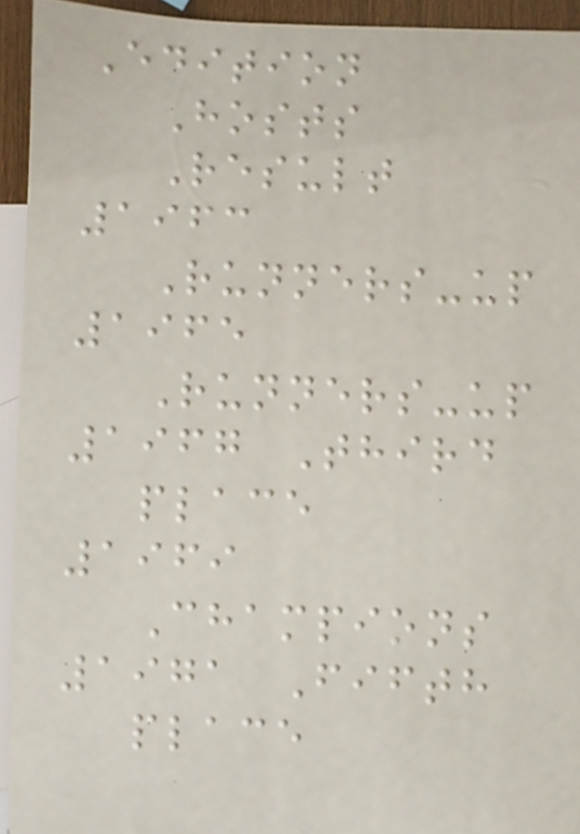Edition
Hosts
Result
1963
Runners-up
1965
Runners-up
1967 Third
place
1969
Champions
1971 Fifth
place
